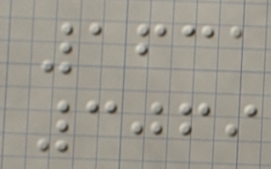1631
3069
